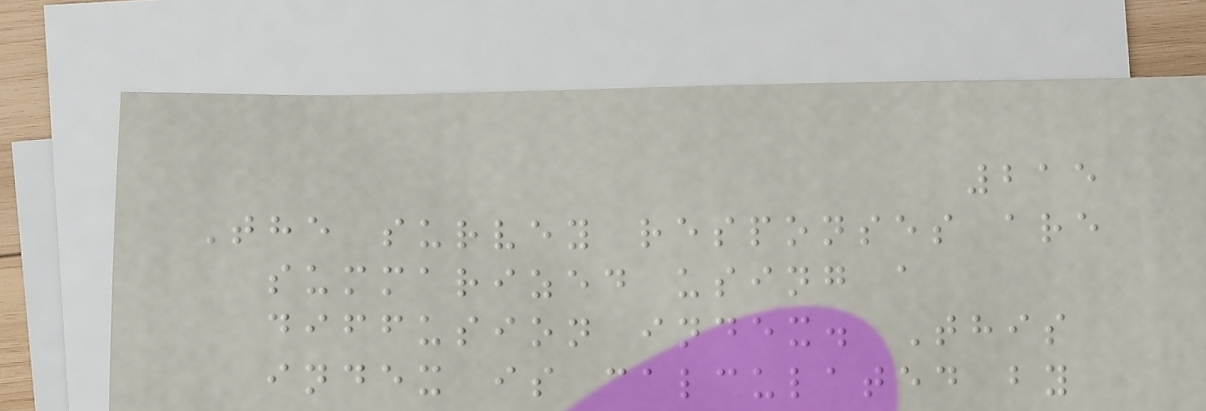215
The survey responses are
summarized using a
diffusion index. This
index is calculated by
